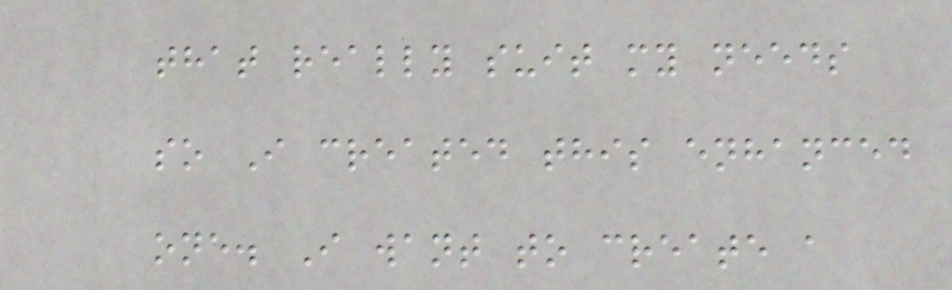that really suit my needs
so I created this enhanced
one. I want to create a
